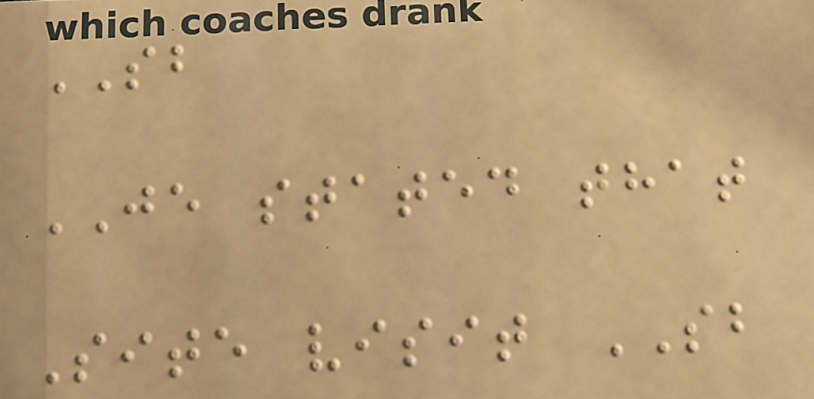SB
JE stated that
Site visit SB
